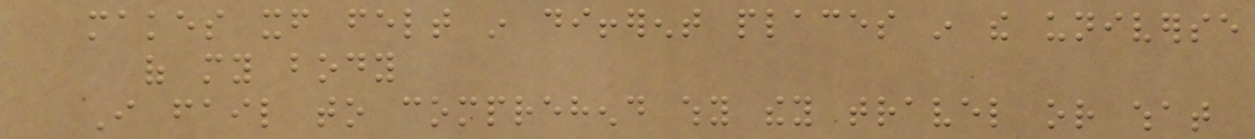makes itself felt in different places in the universe
of my body
I fail to comprehend why they travel or what
